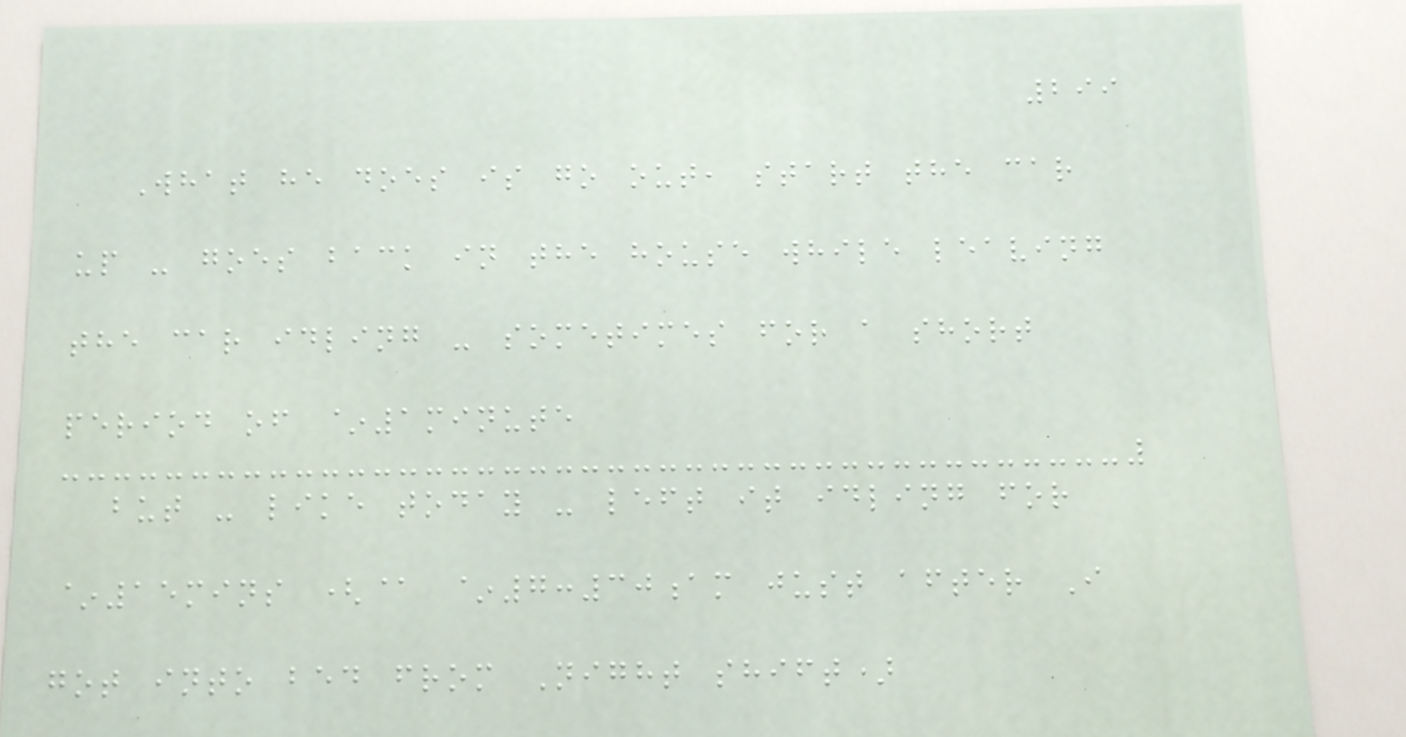299
What he does is go out, start the car
up - goes back in the house while leaving
the car idling - sometimes for a short
period of ~1minute
but - like today - left it idling for
~15mins (@ ~7:30am just after I
got into bed from Night shift)
